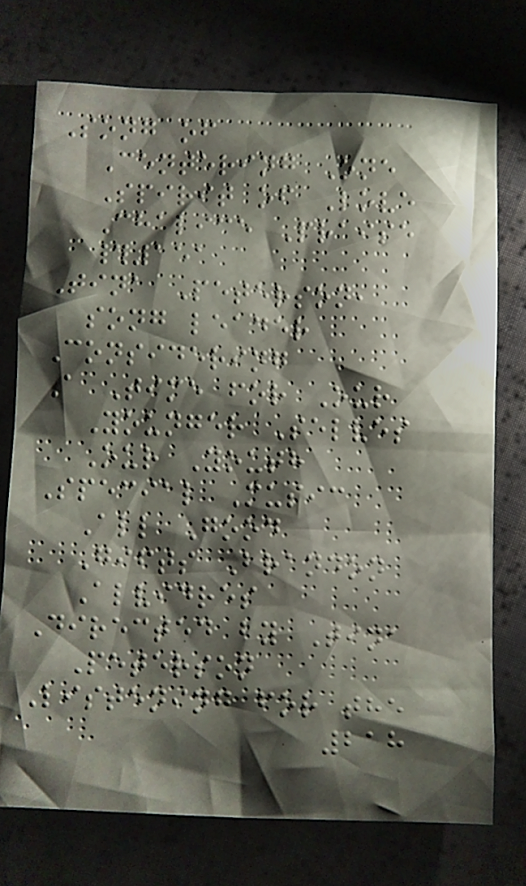Song of
Centering One
Spirit of Love
Chalice Praise
#151
Tina Peterson,
song leader
Considering
A Time for Our
Younger Selves
Our Youth
Special Music
All Good
Gifts Brandon
Alvidres
Directed by Tina
Peterson
Listening for the
218
